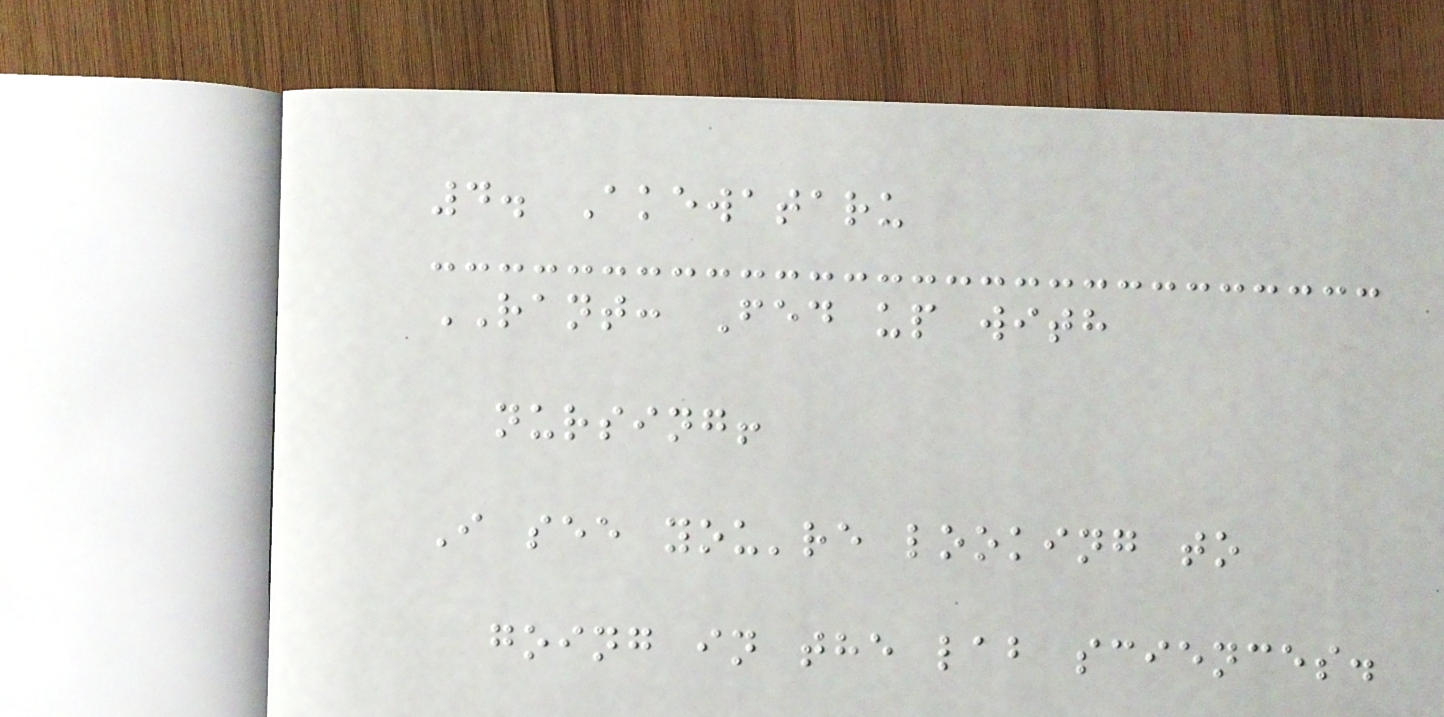4. Akewataru
RANT: Fed up with
nursing!
I see you're looking to
going in the lab sciences.
